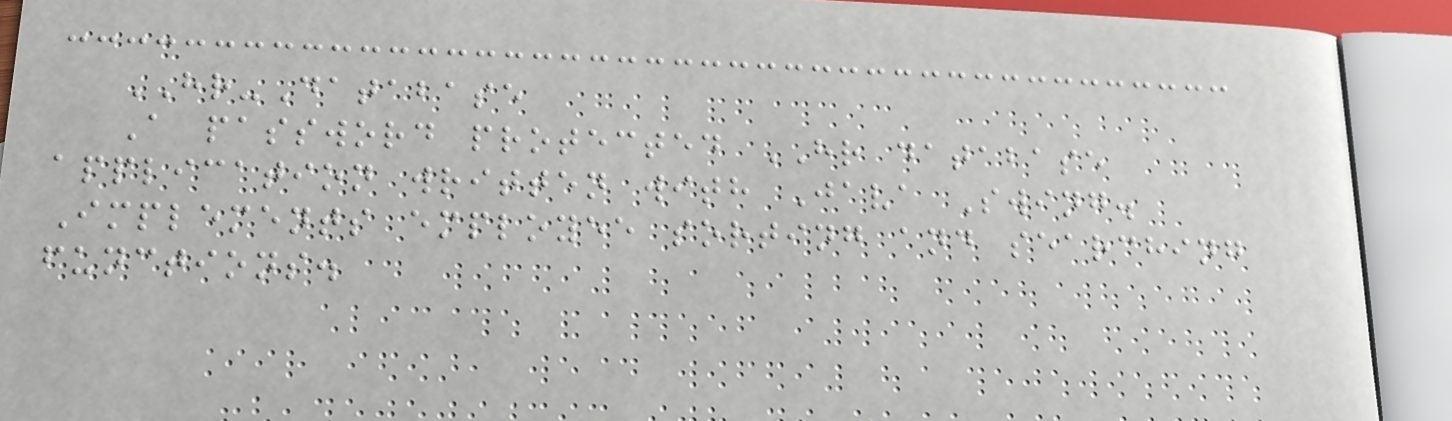HR-Database
A password protected HR database
application written with Java Swing.
Implements employee sorting and searching
functions.
